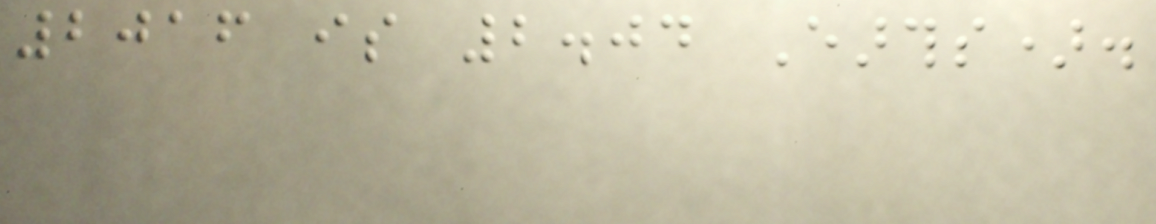2016 is 2.04 Earths).
